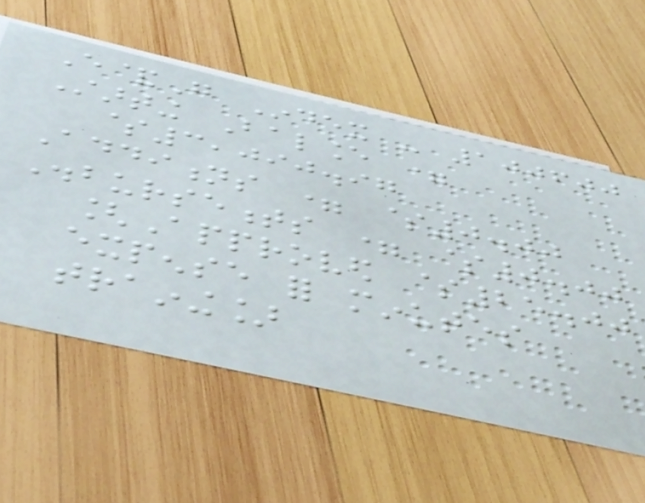E&G Index - 100600
Starting Balance =
$3,090.97
Additions = $0.00
Disbursements = $0.00
[Approved $25.00
expense for minutes
training]
